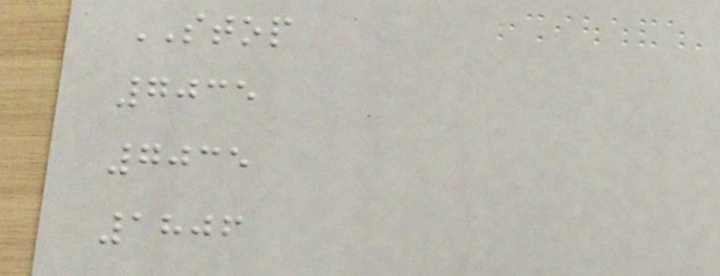STOP
7035
7035
1806
